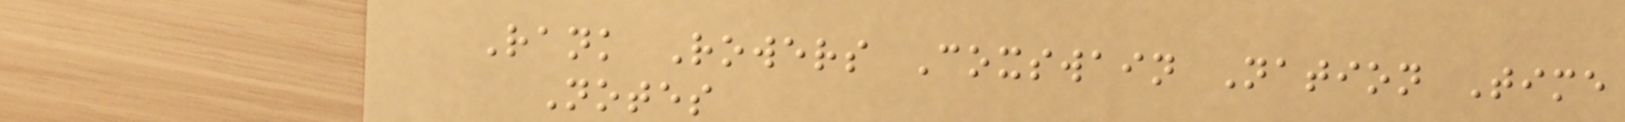Rank Rowers Coxswain Nation Time
Notes
